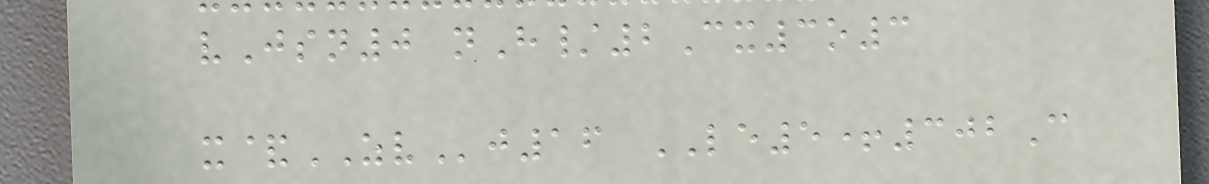vJsn0 nH/2Cx3o3
x&ZVj16 LE5+302C
